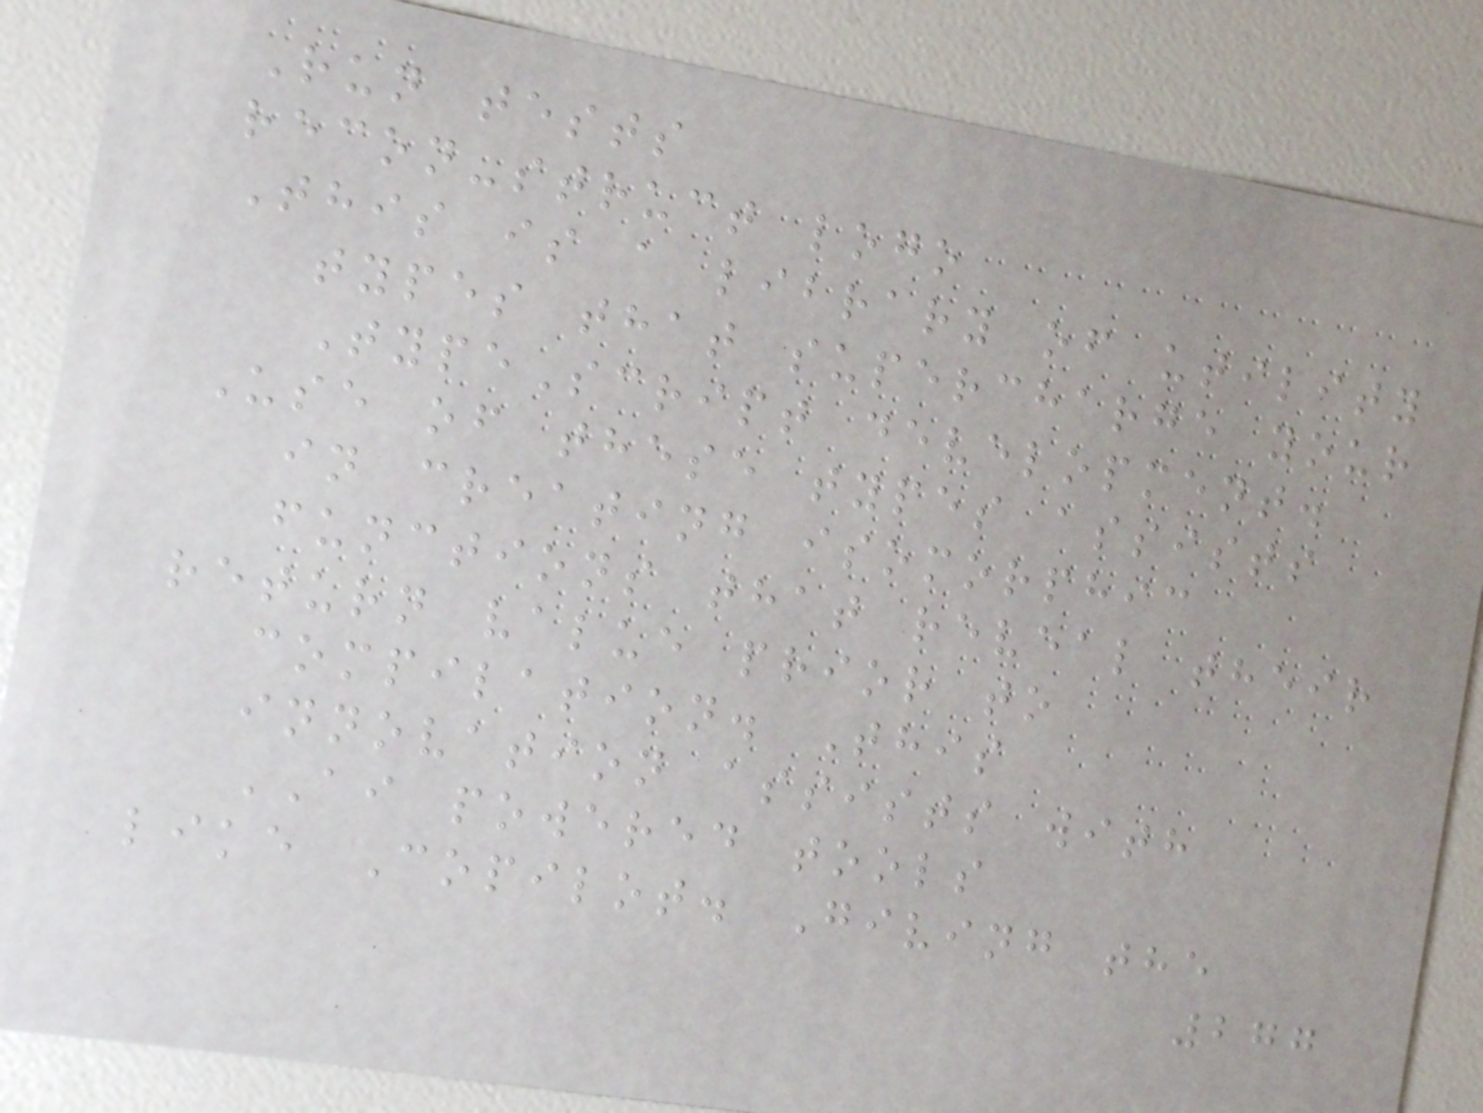Run tests
recon-struct logo
This is a library of utility
types that supercharge your
TypeScript development.
Use of these types assists
in creating isomorphic
functions that reveal their
return value prior to
compilation. This
innovation assists with
AI powered tools
like Copilot. Giving the
277
